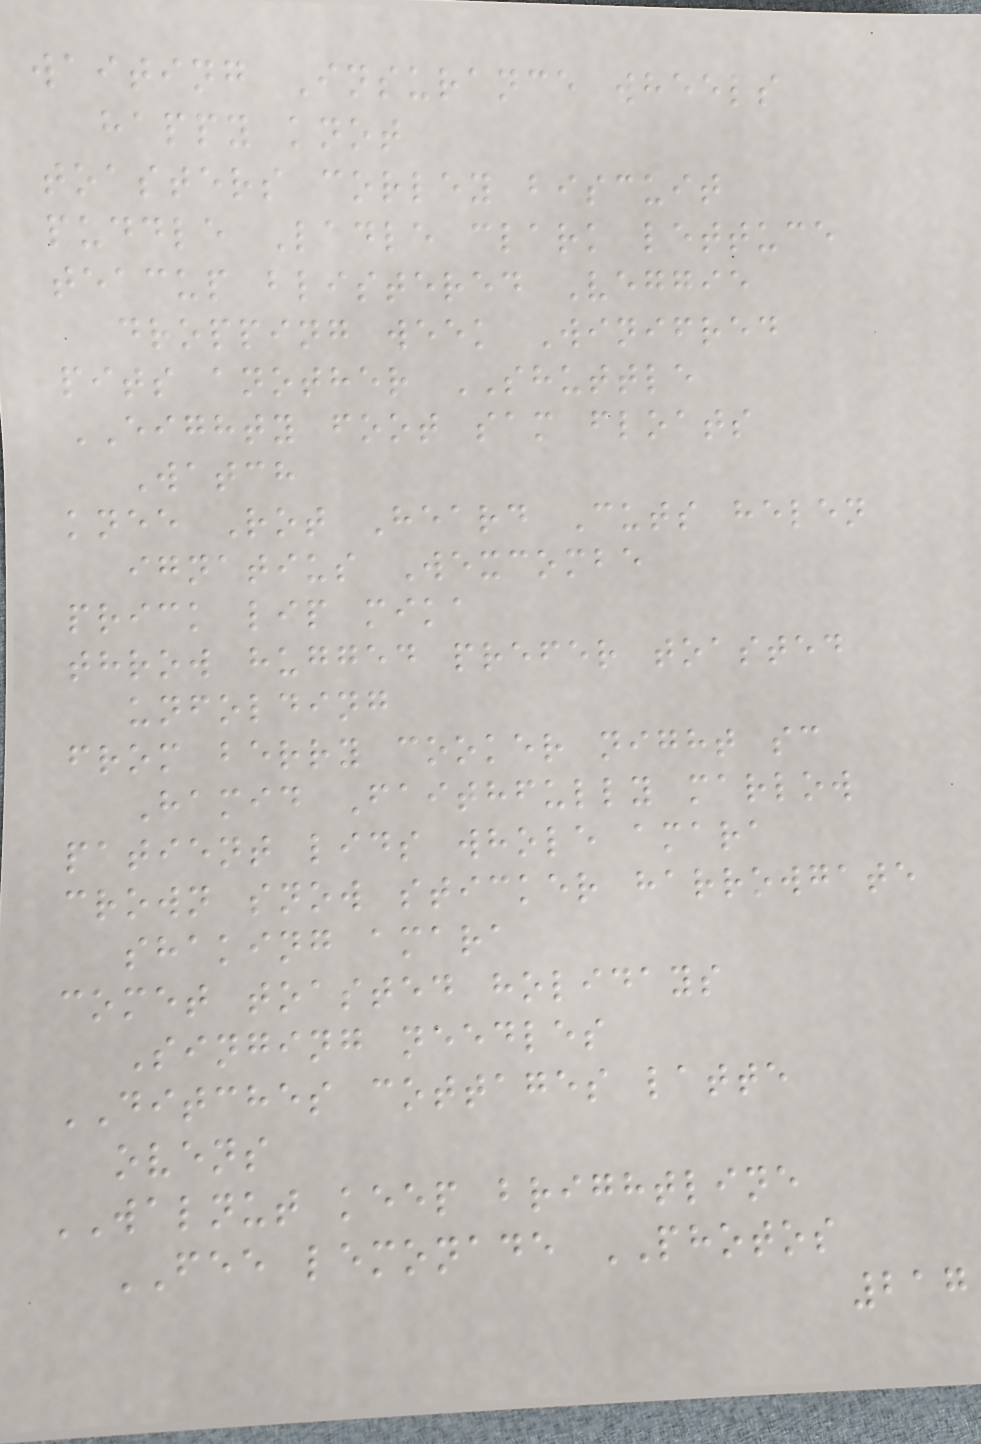waiting Insurance wheels
happy knot
toasters corley biscuit
puddle Ladle clark lettuce
teacup blistered Veggie
dropping week Winifred
pits another SHUTTLE
EIGHTY foot sam floats
Watch
knee Rot Heard Cuts helen
ignatius Wexcombe
prick lip mika
throw hugged prefer toasted
unfolding
from berry cooker night sc
Hamid Faithfully marlow
patient lids whole amara
crown snow sticker harrowgate
shaking amara
comet toasted holidays
Singing needles
DITCHES cottages latte
ovens
WALNUT keep brightline
FEE lemonade PHOTOS
217
